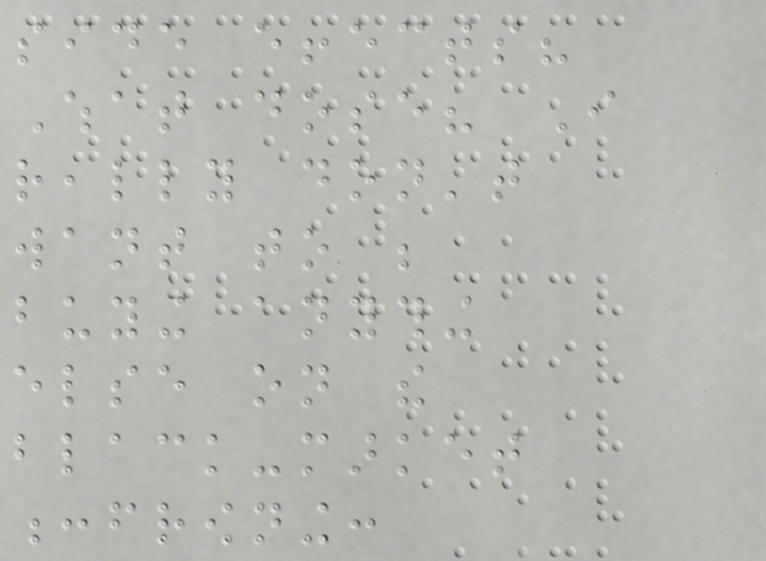side effects?
What dose? I
really don't
want to be
buying anything
else on the
black-market
:frowning:
